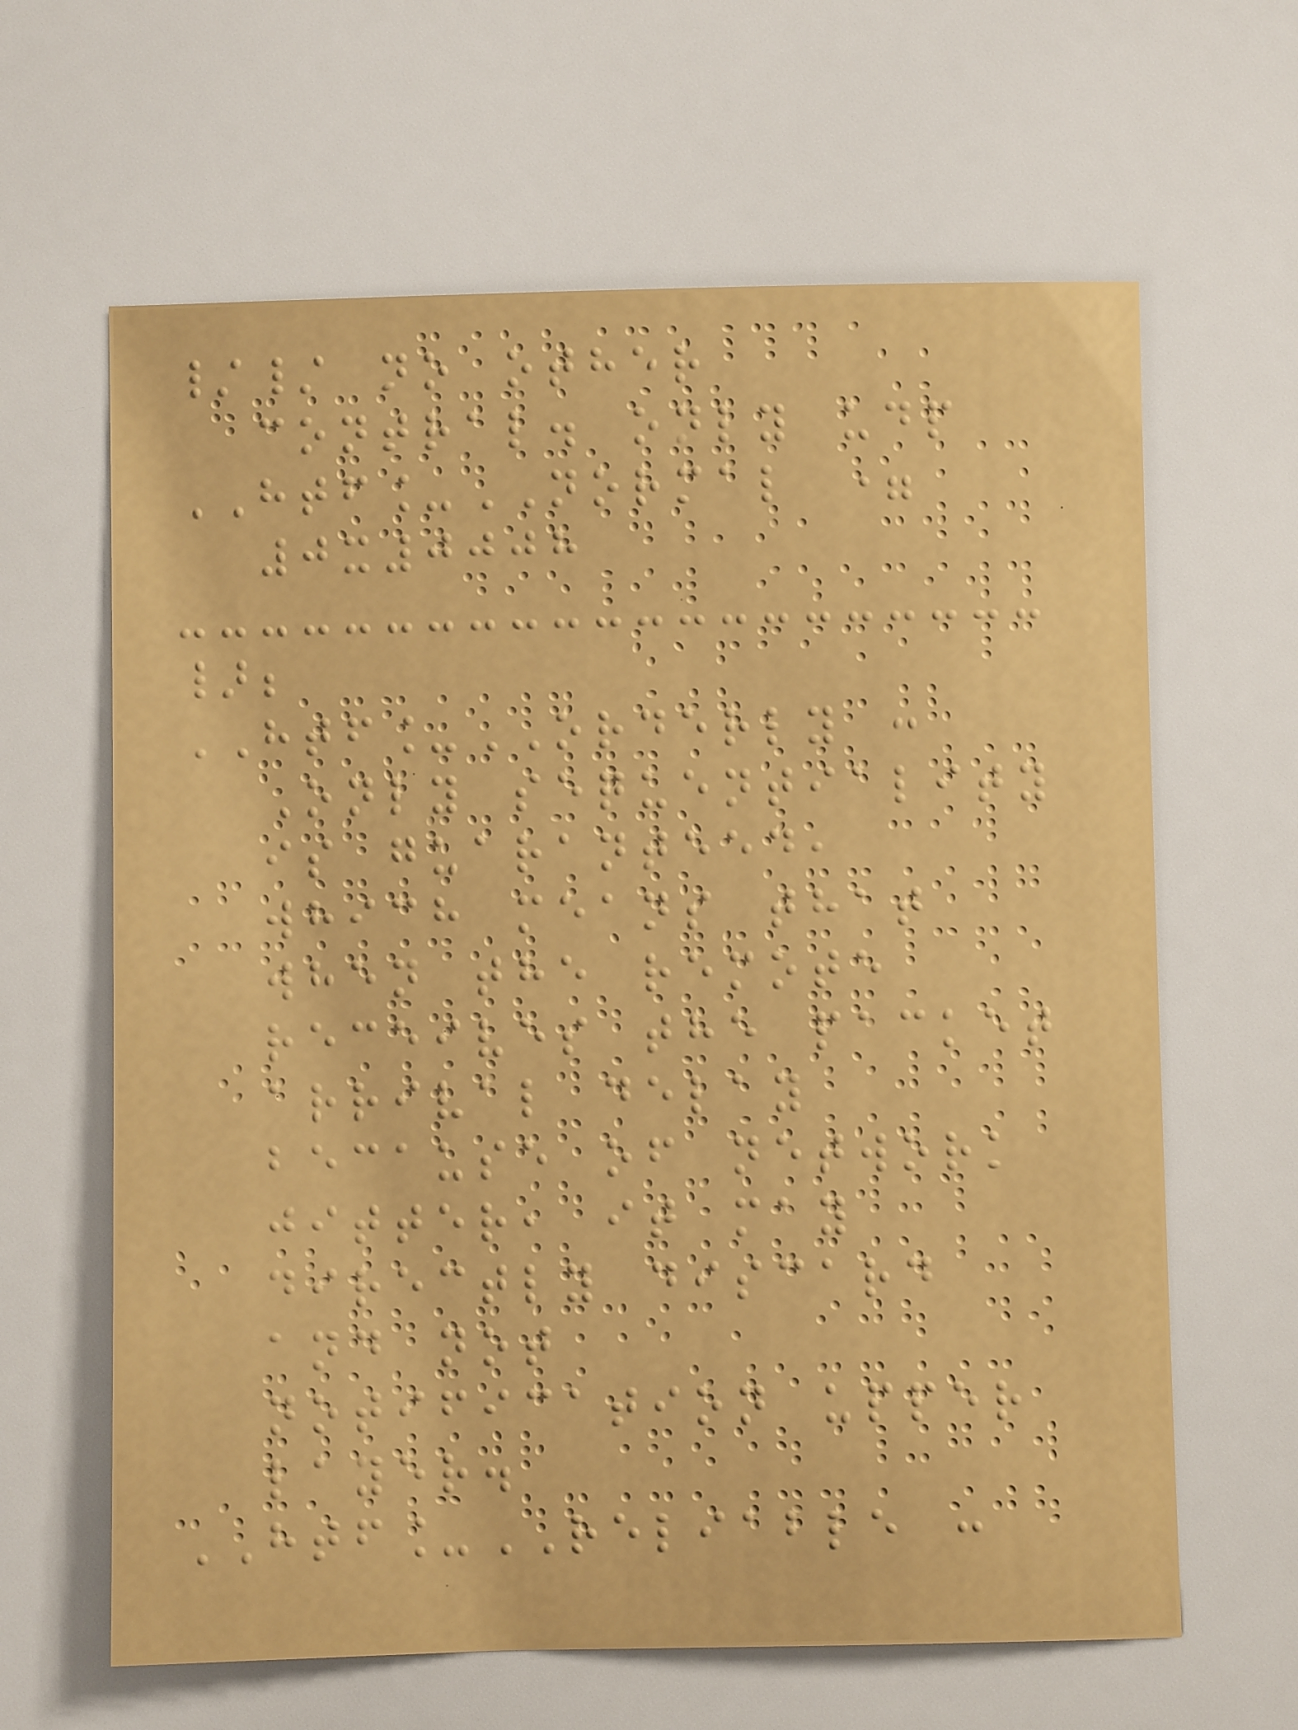// no other
contral. only udp
HTF_NORMAL =
0x0008
};
HTF_ORDERLY :
Only sequentiality
is guaranteed,
which means that
when the remote
receives the packet
arrival delay
because of network
jitter, it may
directly discard
and not
notification upper
layer.
HTF_RELIABLE :
